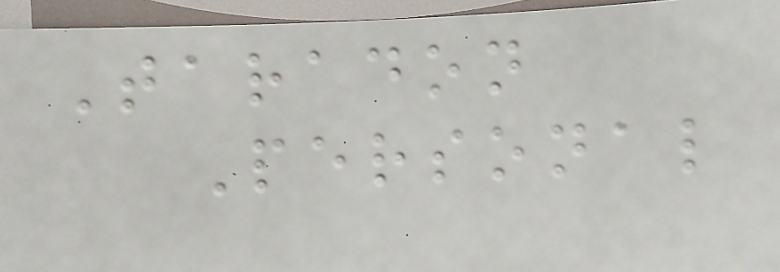Taradon
Personal
